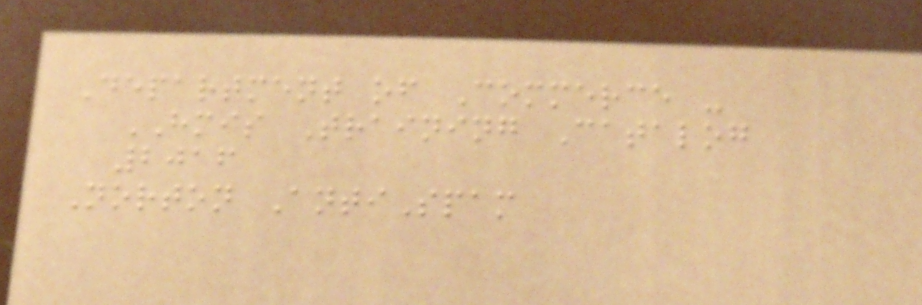Department of Commerce -
HMIS Training Catalog
2016
Norton AntiSpam
